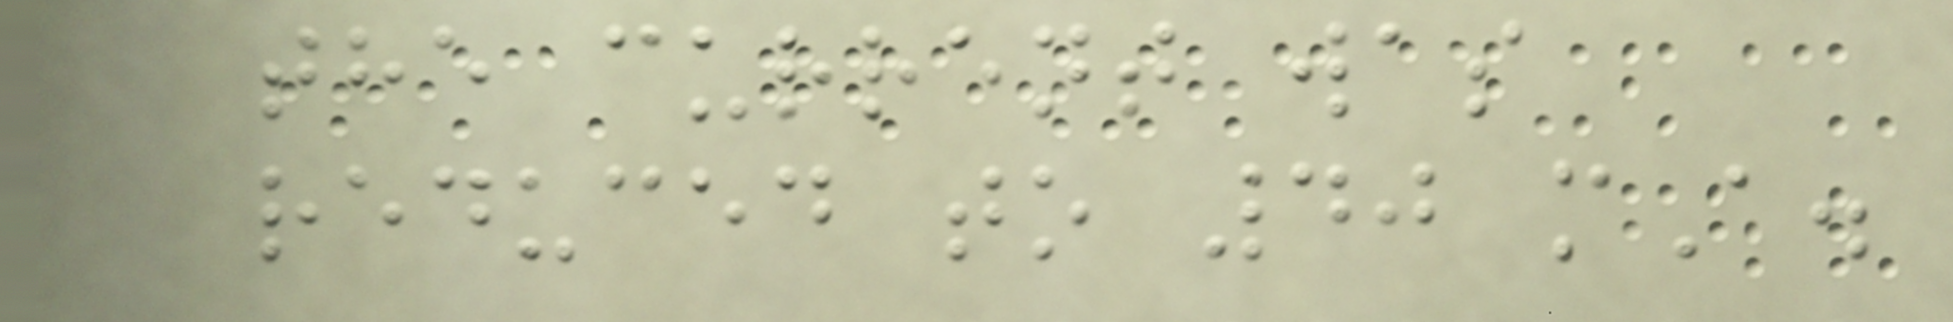the current was
reduced to 40 mA.
